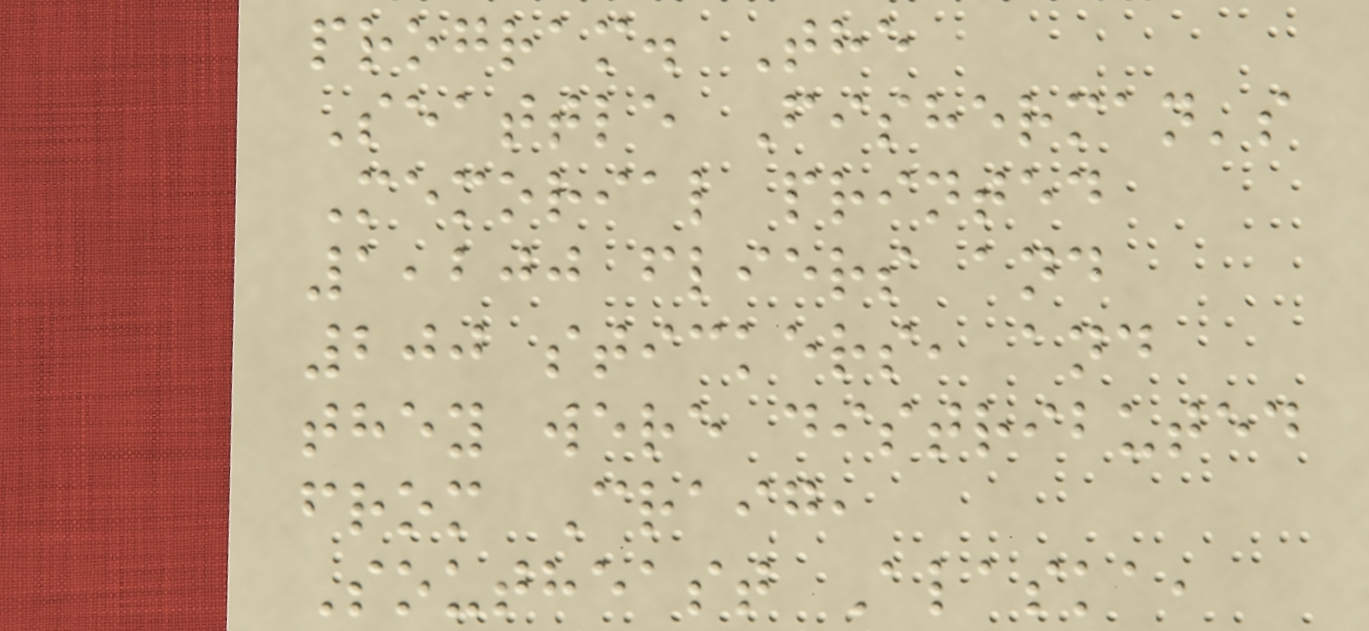program. The
Seattle Fisherman's
Memorial printed
1,200 fliers and
200 stickers, and
they were distributed
from Craig,
Southeast Alaska,
